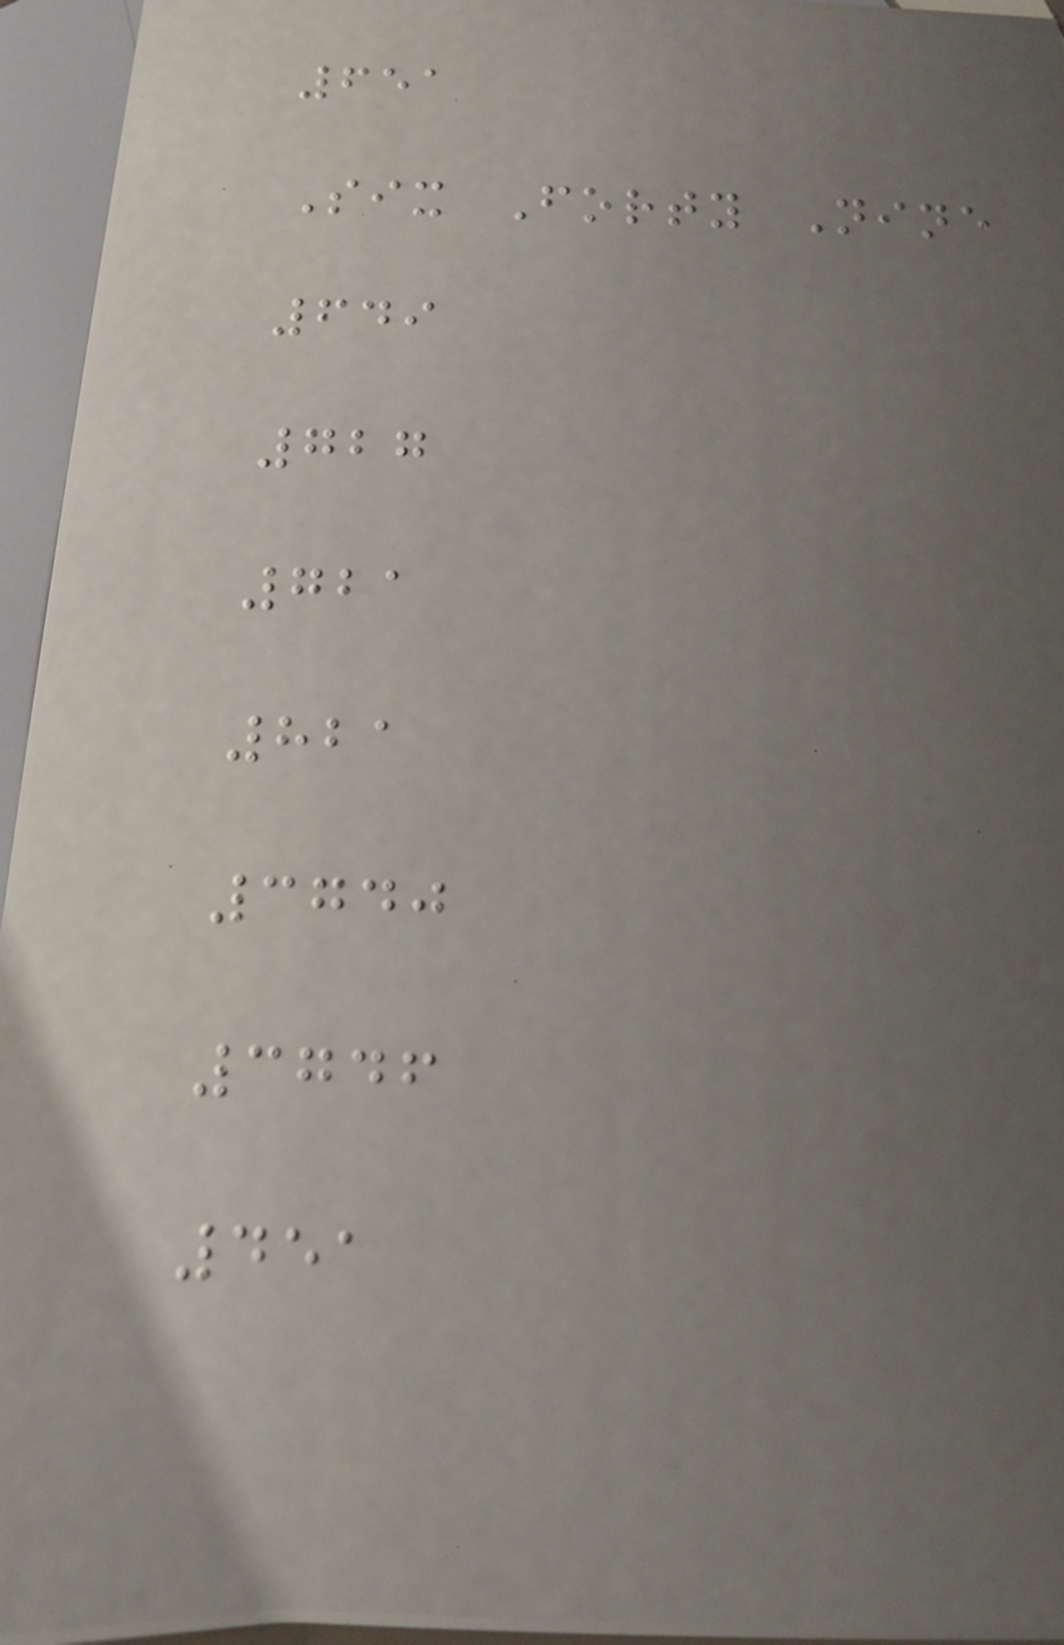651
Six Forty Nine
649
727
721
821
3740
3746
451
